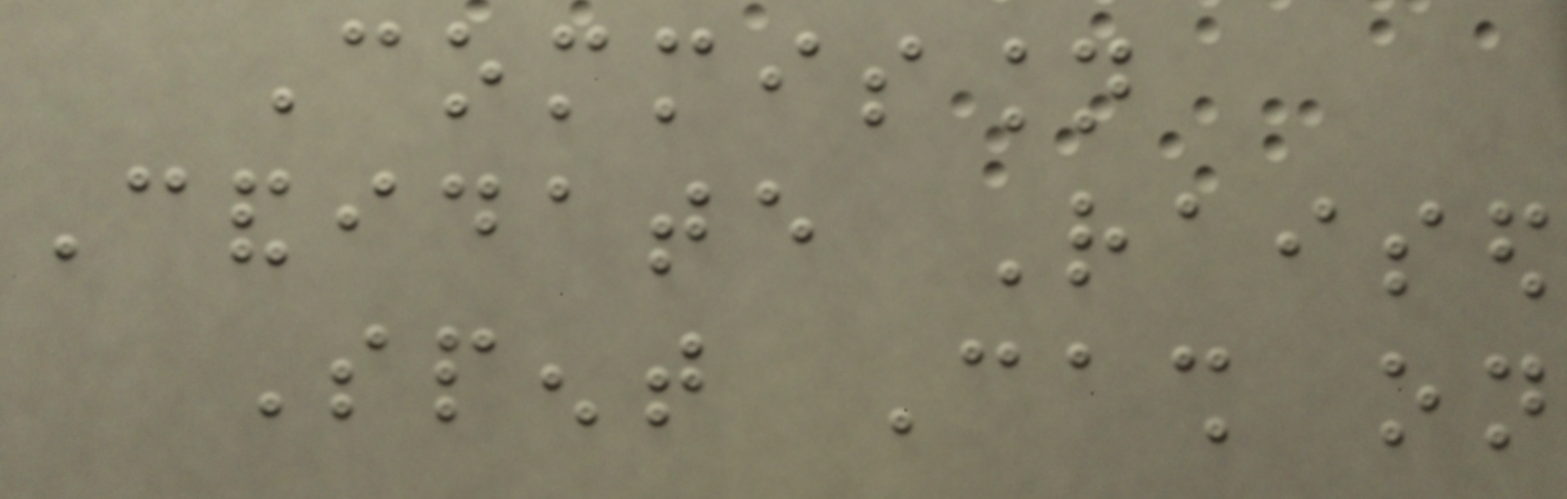Commission
Candidate Raised
Spent Cash on
